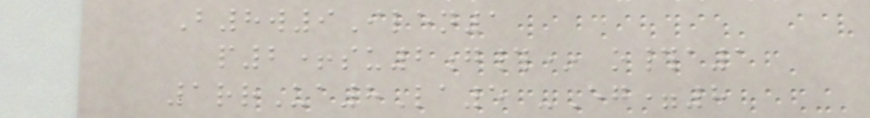B8w9Ilen1
p2+su2g#* o#a1
1rrUa8La5 -Eg=8
